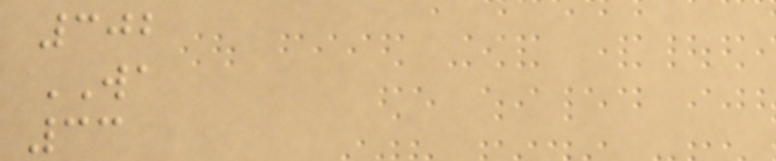302
WA
33
